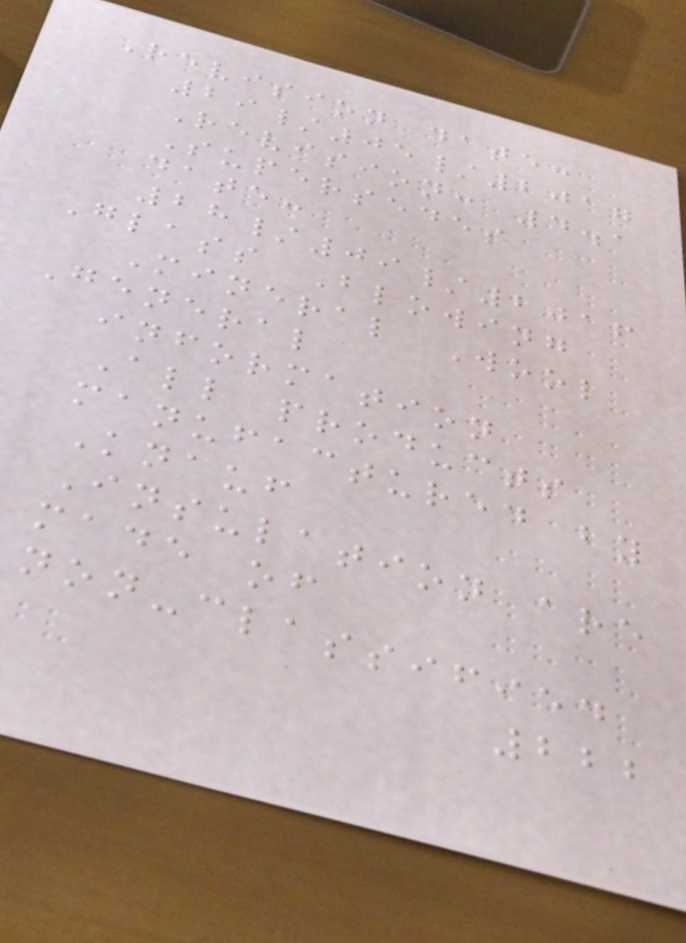Revision date:
29/05/2017
Revision: 4.1
Supersedes
date:
28/09/2016
Glass Blowing
Mineral Wool
General
information
All products
manufactured by
Knauf
Insulation are
made of
non-classified
222
